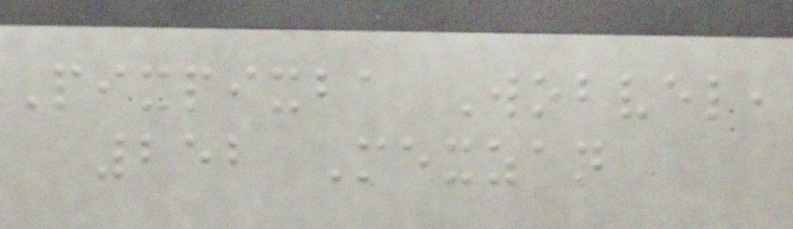Pixpixba Wobvel,
252 Mexzan
